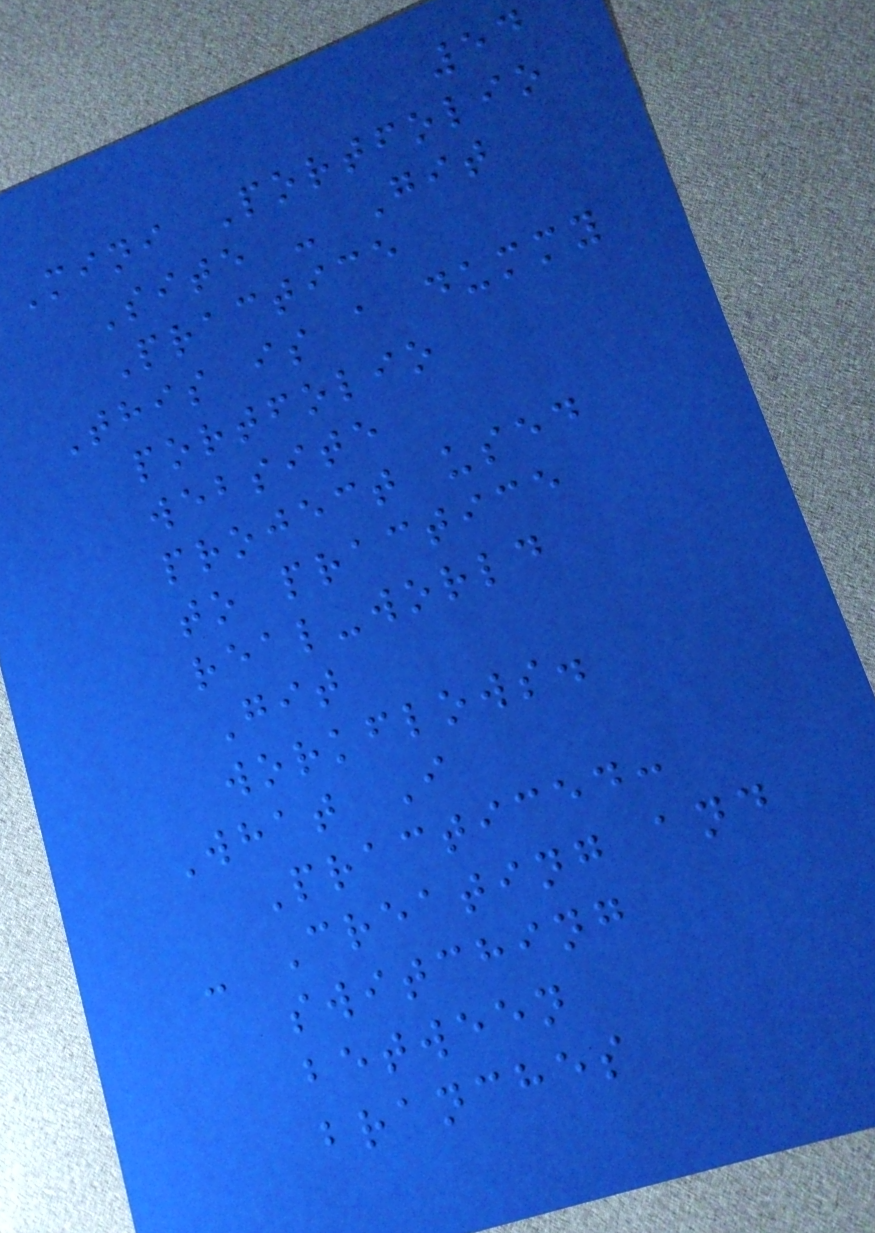54
Mini Portfolio
Site - Git
Practice
This is a dummy
portfolio
website
project used
to practice
real-world
Git
workflows.
What I
Practiced:
- Creating and
switching
between
branches
